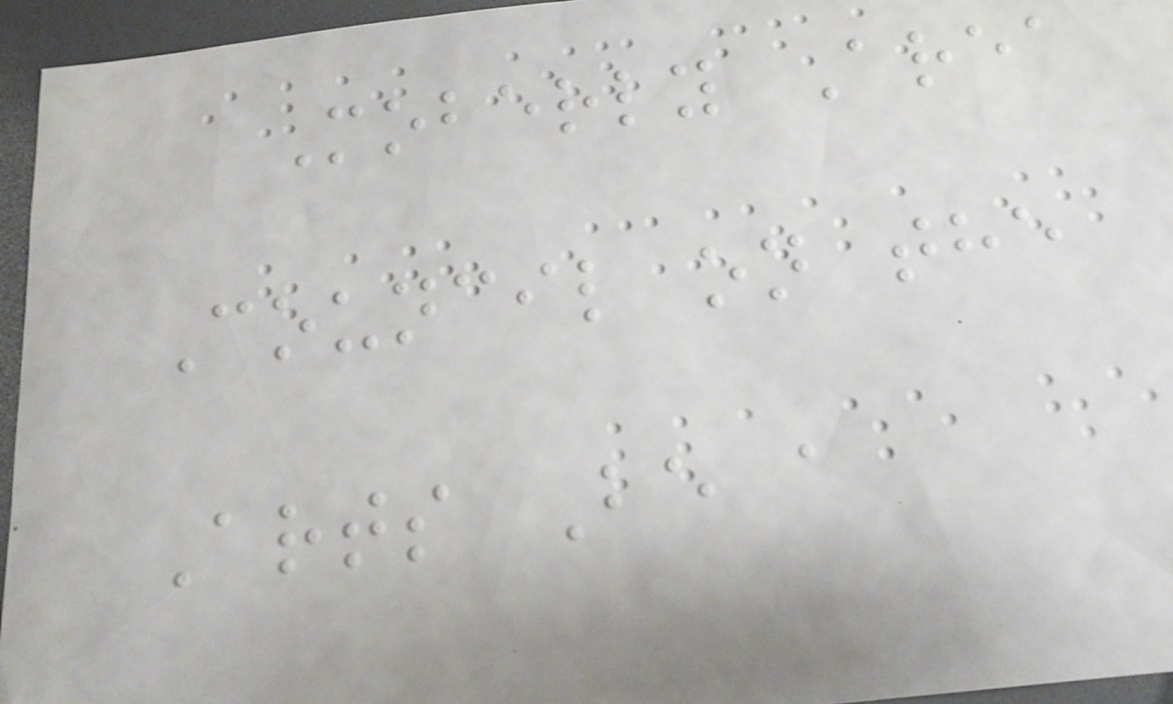Moberly Area
Council on the
Arts Be a
